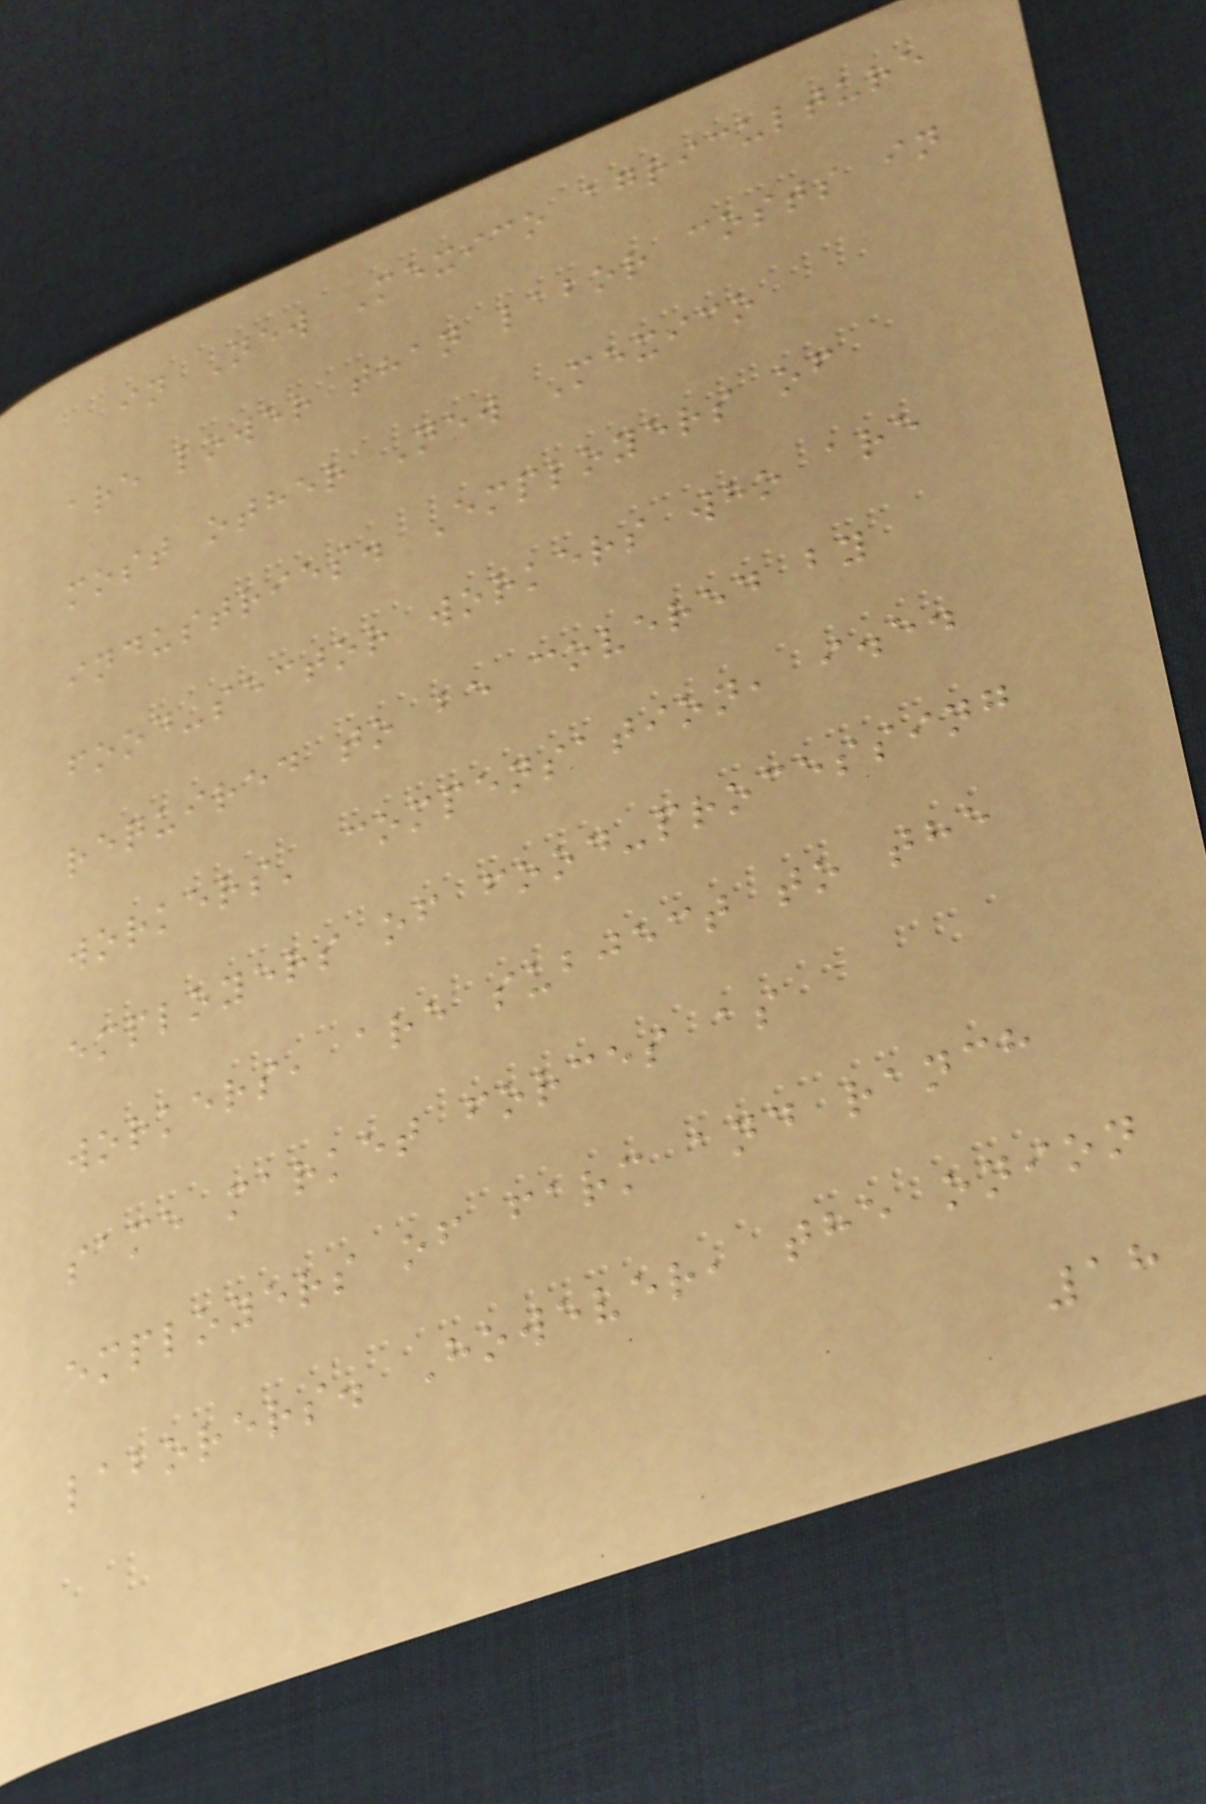in New Mexico agriculture
are lower than labor costs in
most other New Mexico
industries. Employers of
food-sector workers who are
required to be covered by
workers' compensation, i.e.
employers of food-processing
workers, are subject to the
same market forces as
employers of farm and ranch
laborers. However, the onion
18
